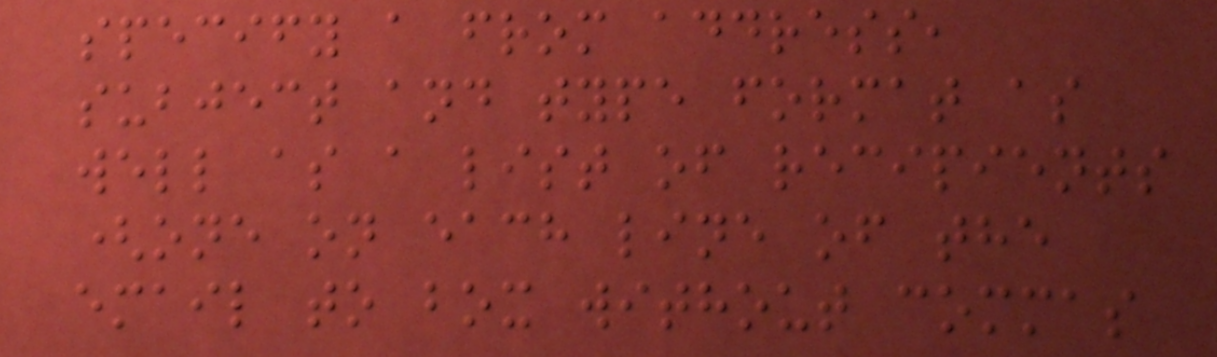specify a from address,
subject and type format as
well as a list of recipients
(one on each line of the
email to box without commas
